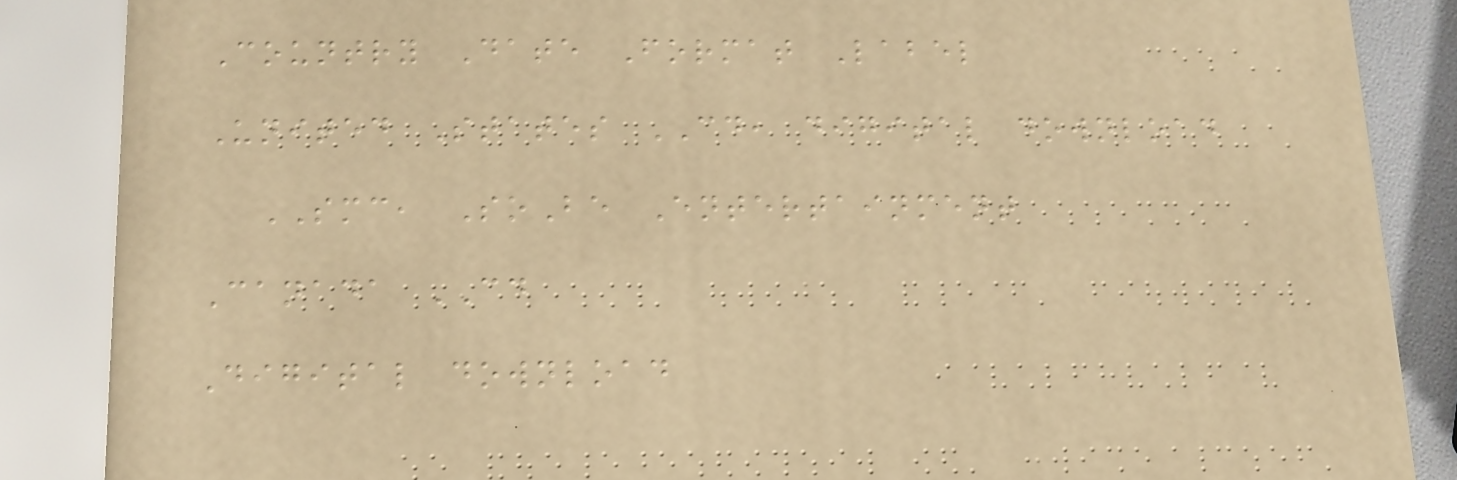Country Date Format Label
United States CD, digital download
SMC, SoBe Entertainment
Canada CD
Digital download
